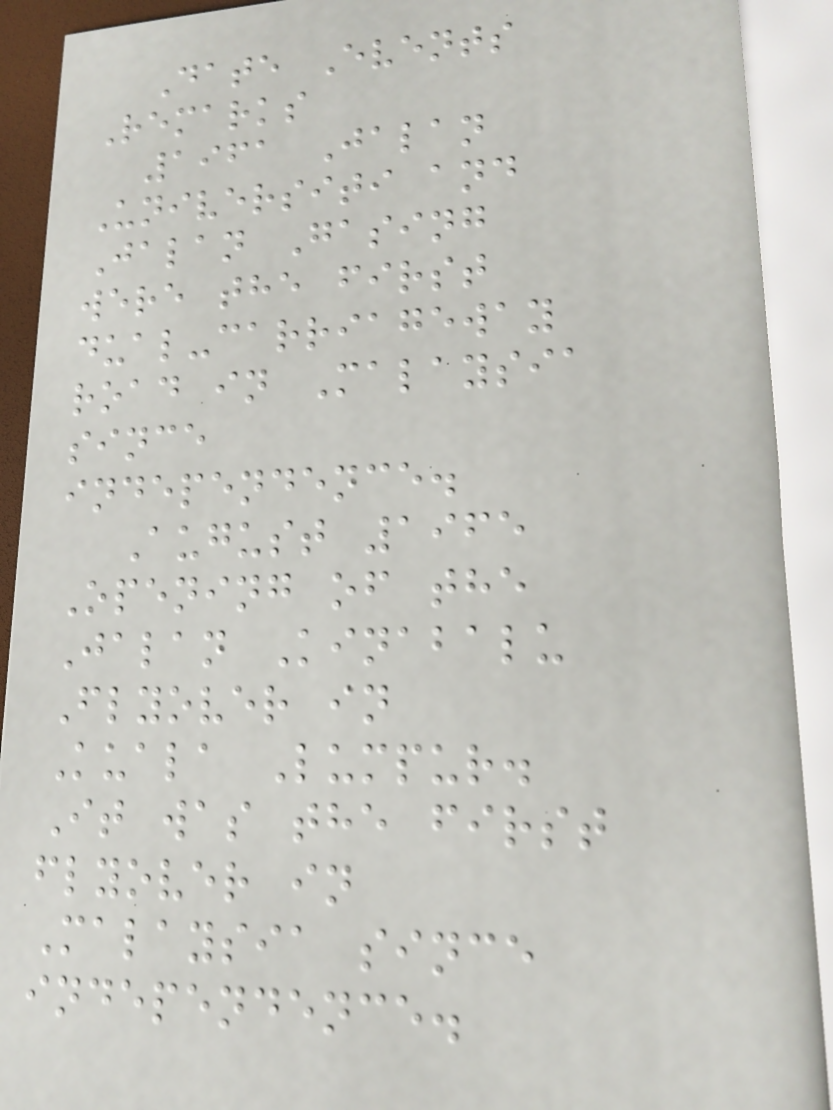Date Events
Remarks
1961 Jalan
Universiti and
Jalan Gasing
were the first
dual-carriageway
road in Malaysia
since
independence.
August 1965
Opening of the
Jalan Kinabalu
Flyover in
Kuala Lumpur.
It was the first
flyover in
Malaysia since
independence.
